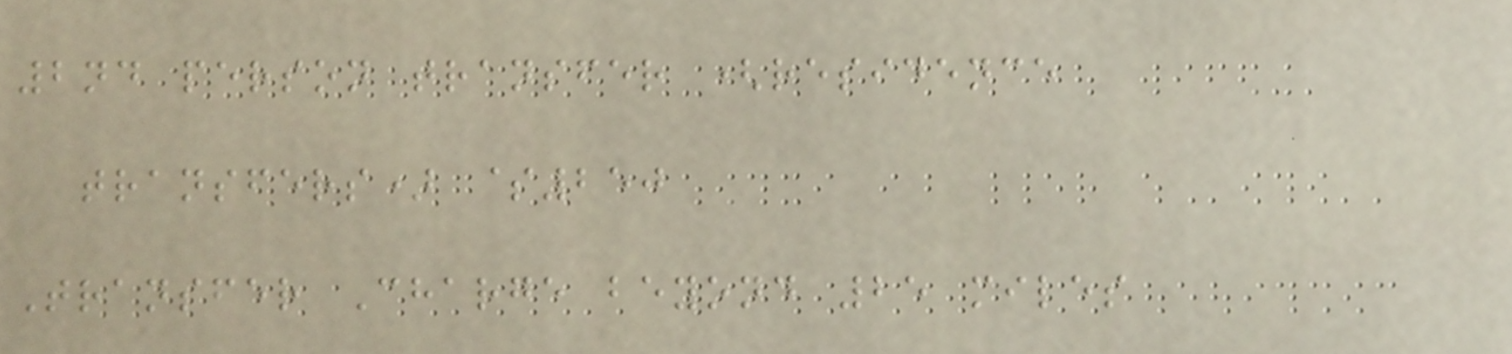2nd person transfer (residence
transfers) $250
Transfer Charge beyond 25 miles
